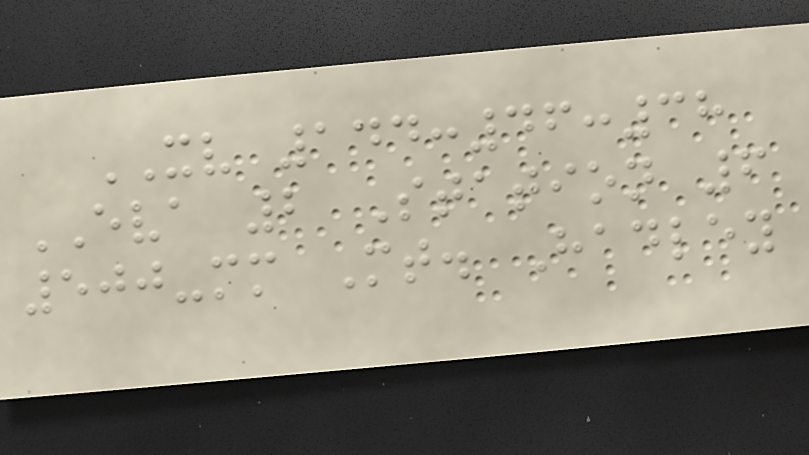XV 144:46:38
EVA 2 Station 6
500-mm Mt. Hadley
